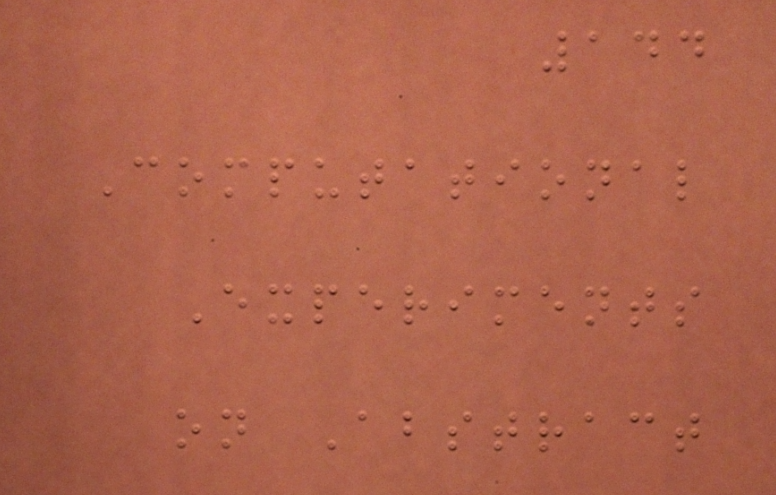144
Computational
Experiments
on Abstract
